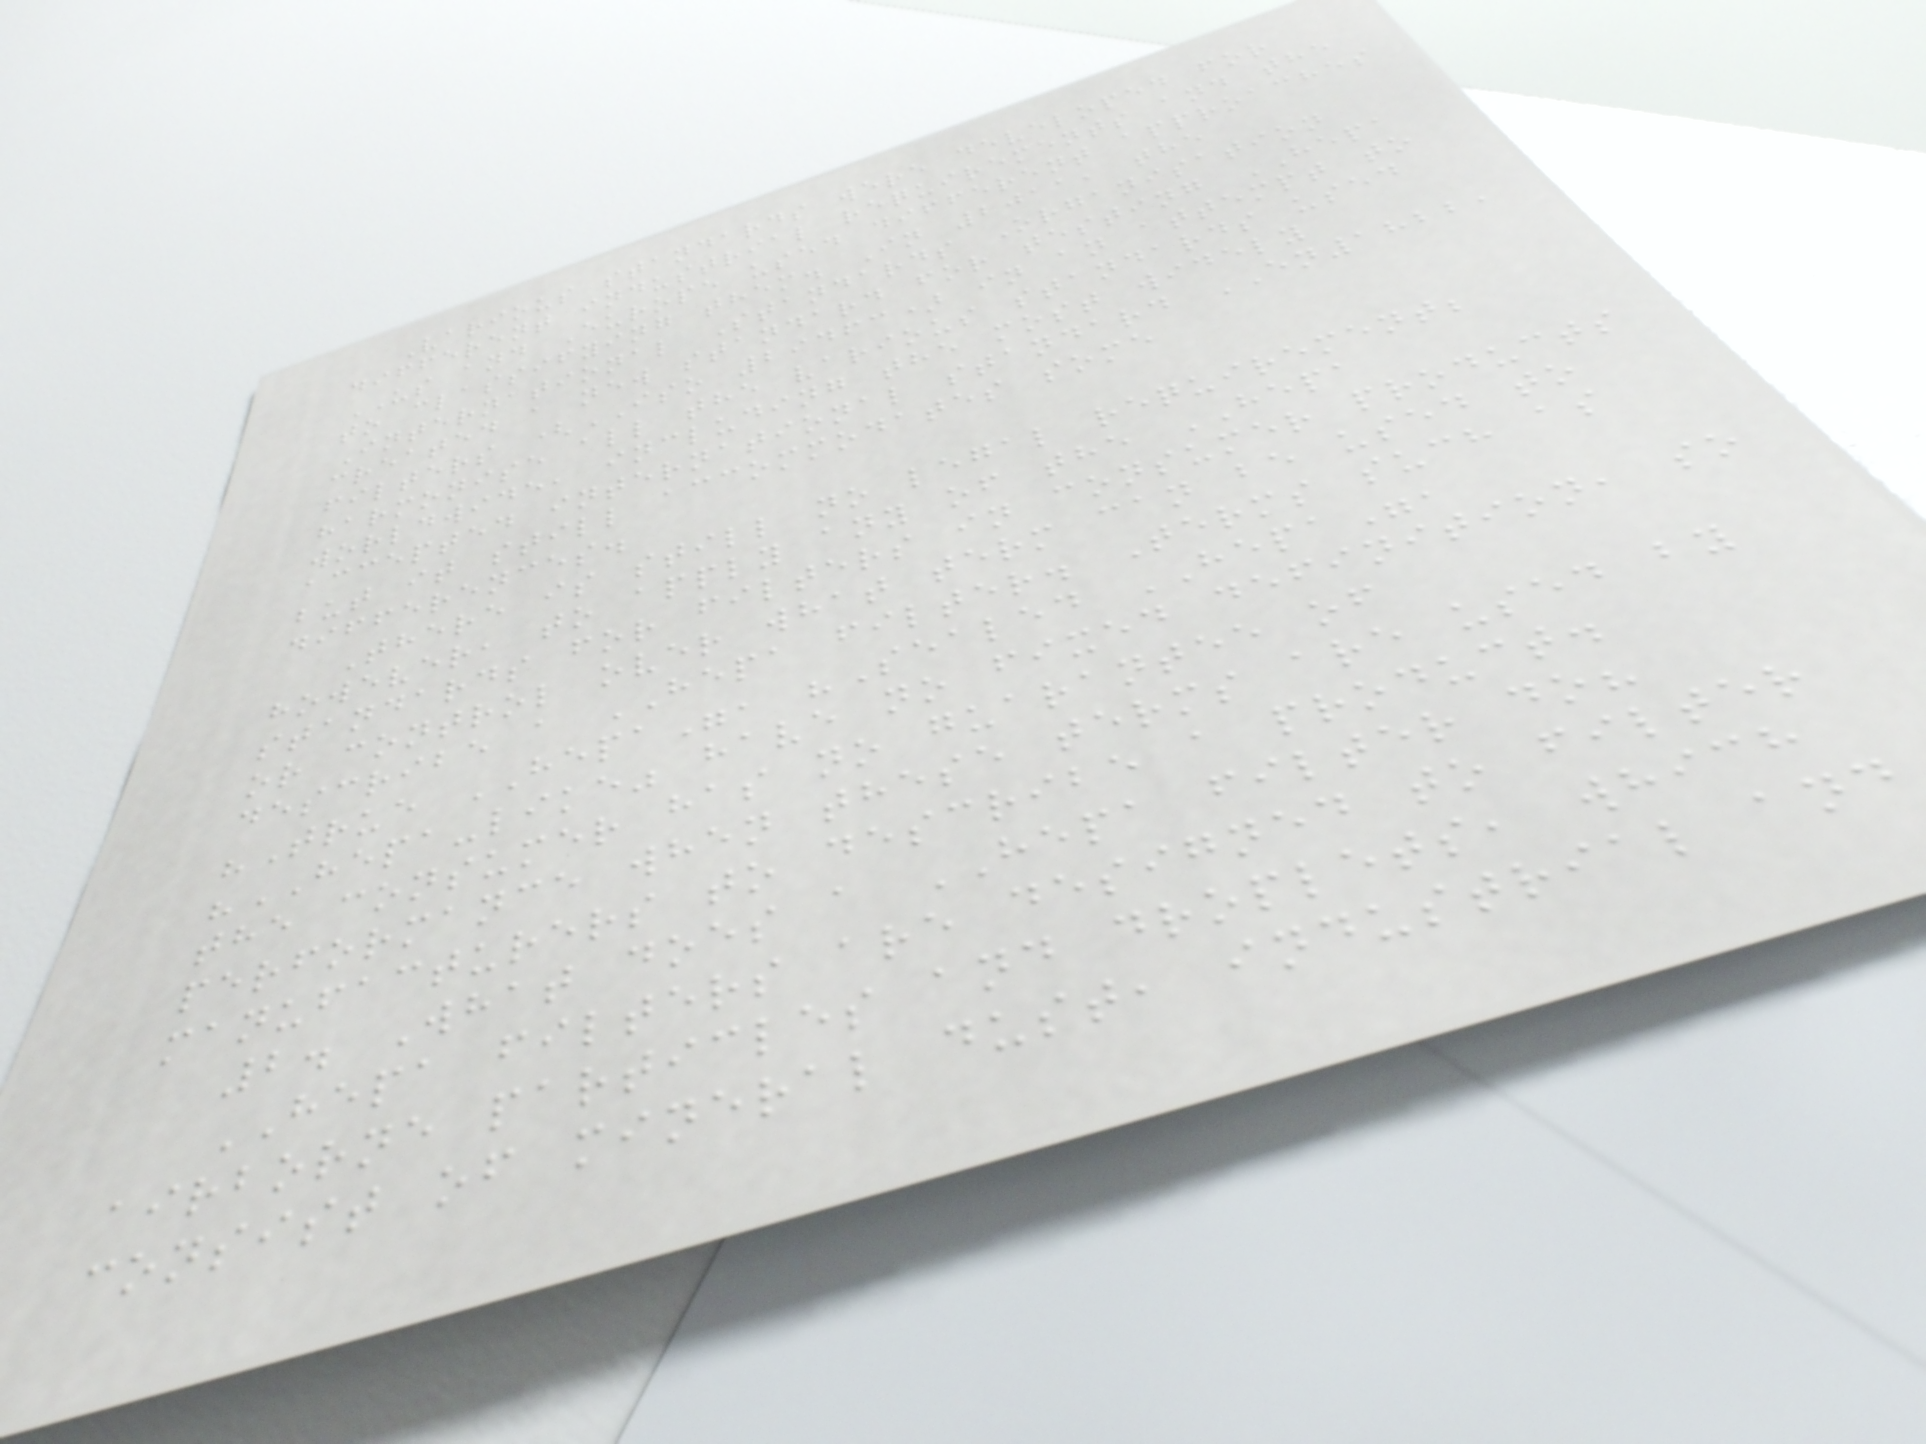Various standards were developed for
different industrial requirements and the
US and Europe used different approaches
to classifying them. In 2011, the
International Standards Organisation
created a new standard for testing HEPA
filters (ISO 29463) in an attempt to
harmonise all the various standards used
worldwide, including the most widely
accepted international standard EN1822,
but it still accommodates some
differences.
There is still no legal requirement;
however, to apply any of the HEPA
standards for filters in consumer products
or control over what term can be used to
describe a HEPA filter. Terms such as
"True HEPA", "Sealed HEPA",
"HEPA-like" have no fixed definition, so
the consumer has no guarantee of
performance when these terms are used by
manufacturers to describe a product.
2. What does a HEPA filter do?
HEPA filters are designed to filter
airborne particles and droplets, which
consist of mineral dust, industrial and
